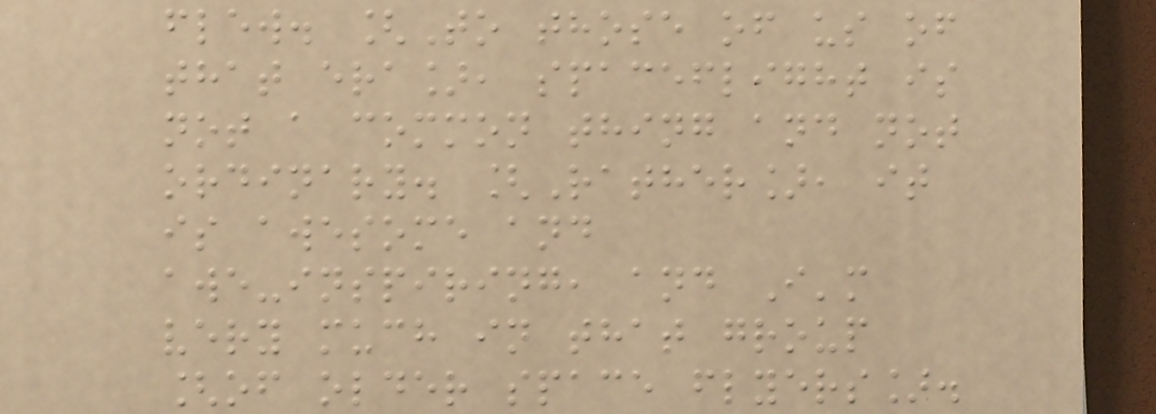flew. [To those of us of
that era], spaceflight is
not a common thing and not
ordinary. [Rather], it
is awesome and
awe-inspiring, and I'm
very much in that group
[of older space flyers].
